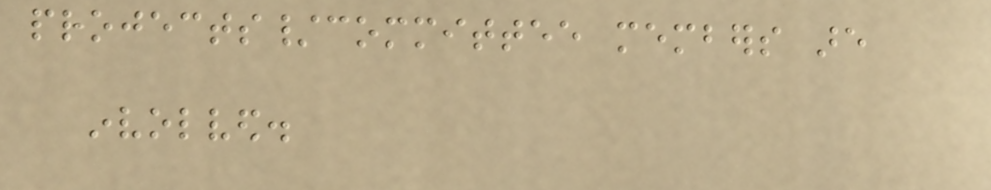projects/committee members are
involved.
